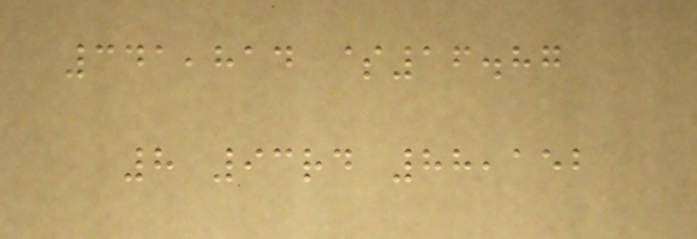341,814 $16.87
8 93rd 88,152
